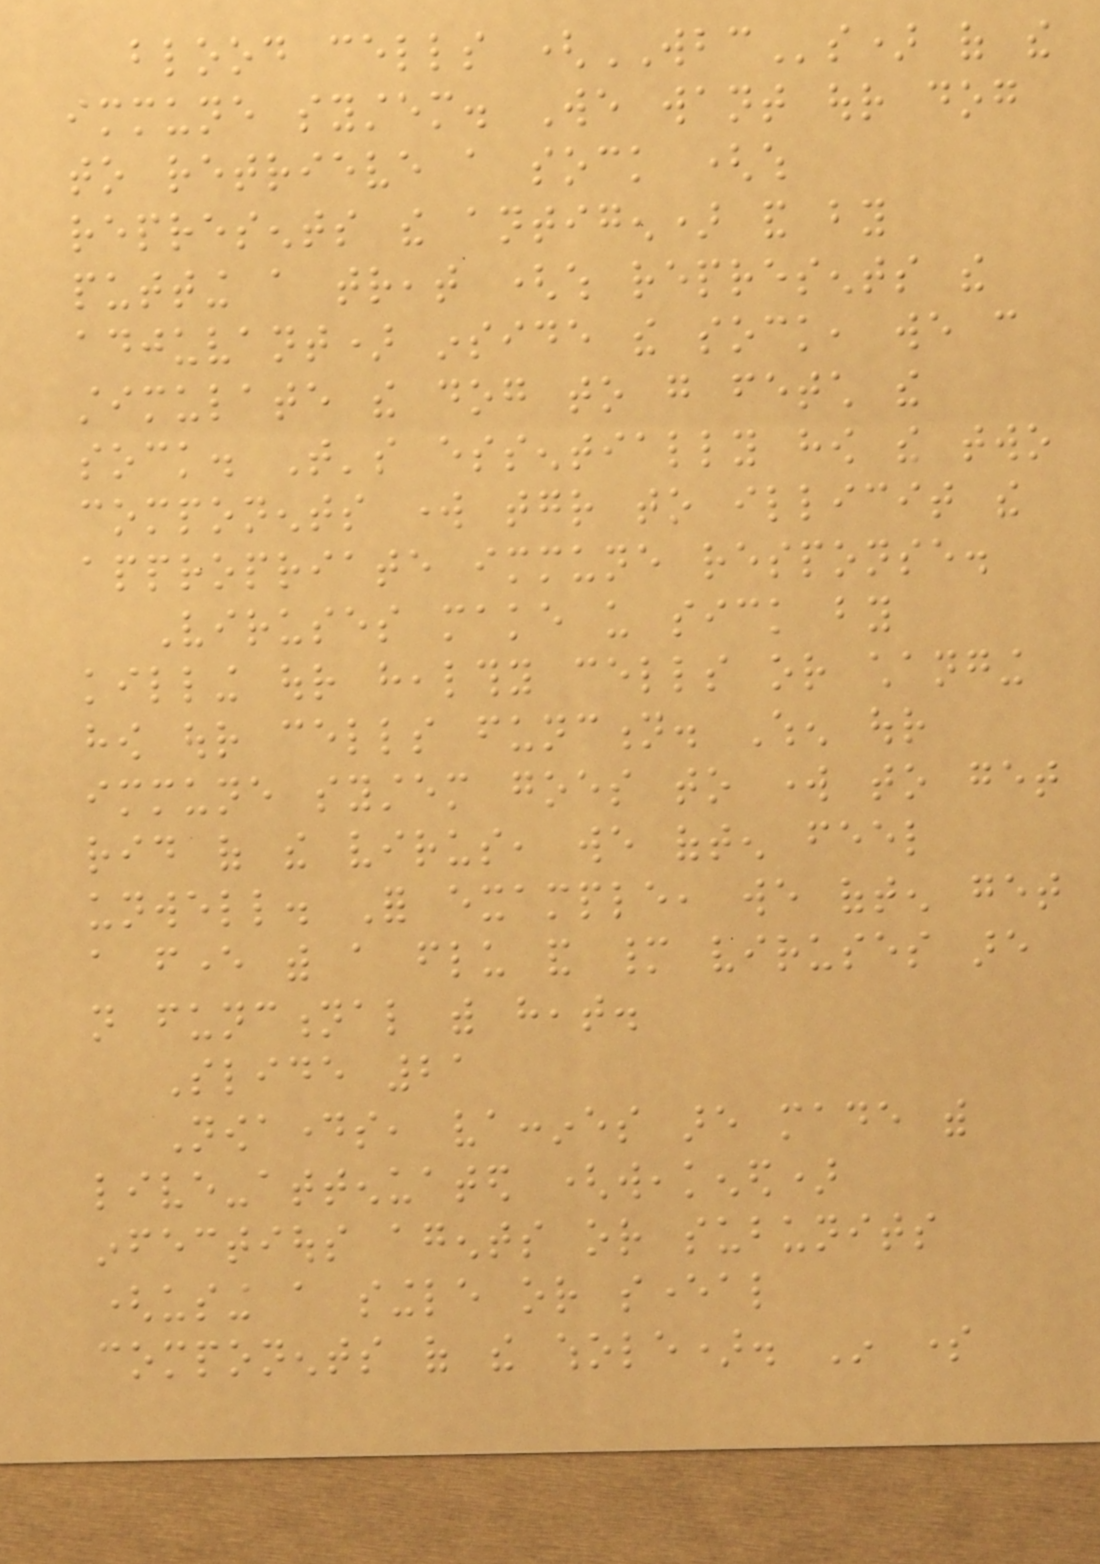blood cells (WBCs) of the
immune system. We want our dog
to retrieve a sock (which
represents the antigen) and by
putting a treat (which represents the
adjuvant) inside the sock, we can
stimulate the dog to go fetch the
sock. That's essentially how the two
components work together to illicit the
appropriate immune response.
Viruses make us sick by
killing our healthy cells or changing
how our cells function. When our
immune system goes to work to get
rid of the virus, we often feel
unwell. For example, we often get
a fever with a flu and many viruses are
not functional with heat.
Slide 21
Nowadays, vaccines are made with
live-attenuated (weakened)
infectious agents or subunits
(using a single or several
components of the whole). In some
